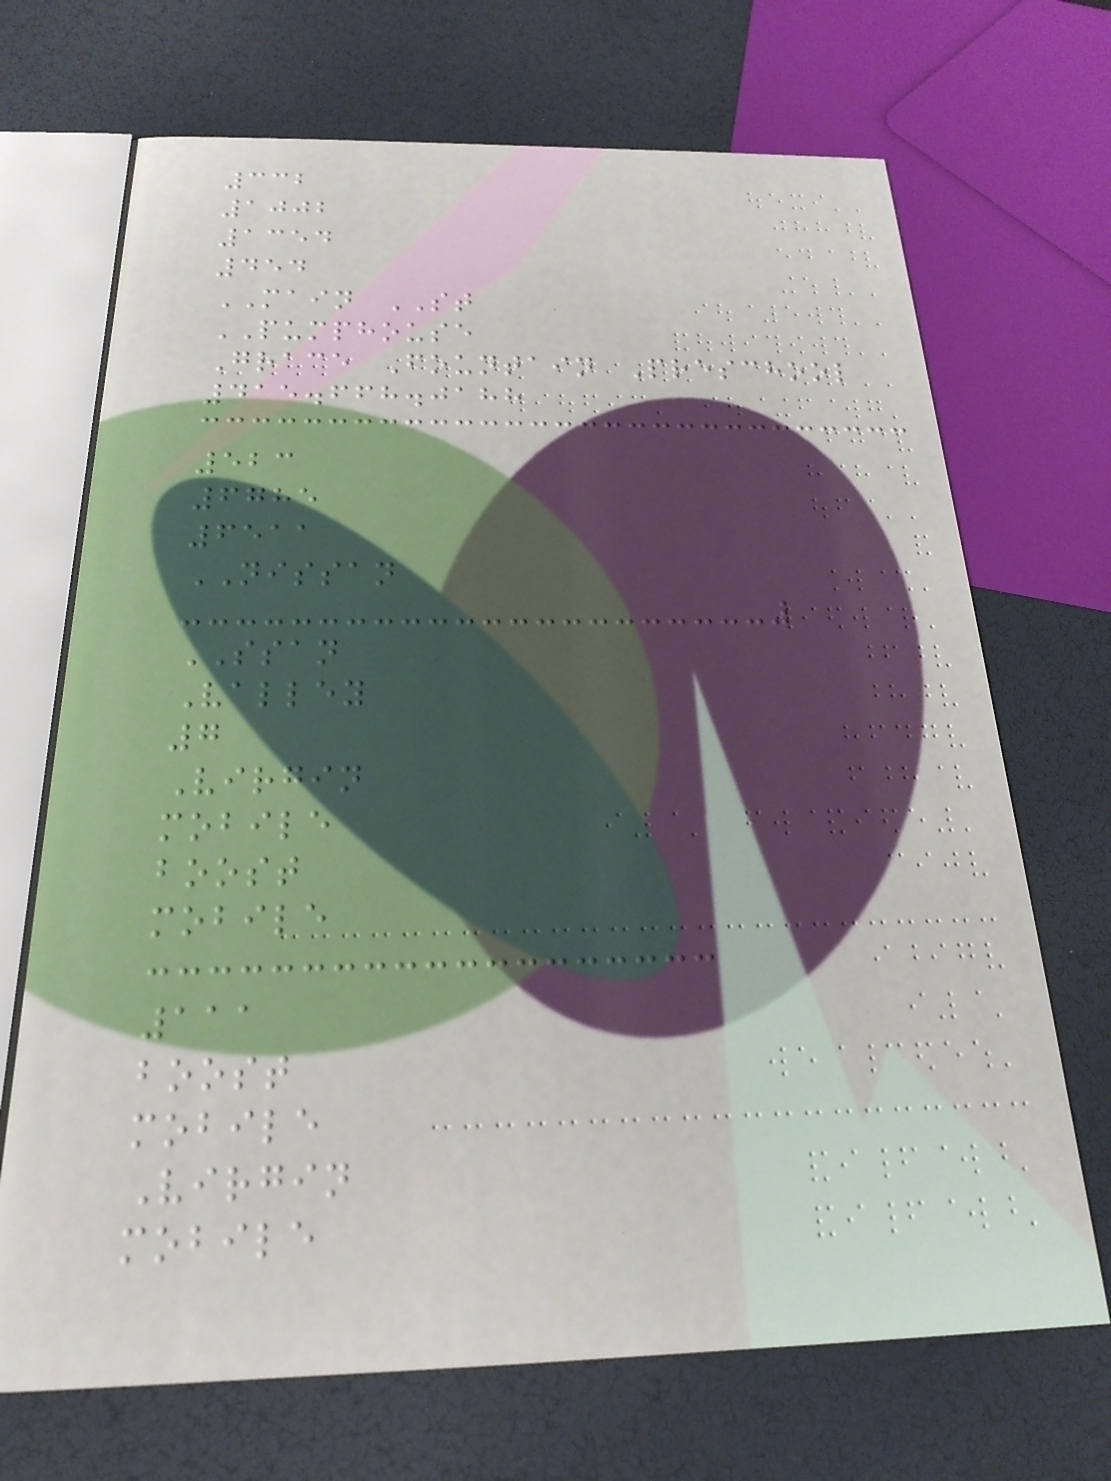332
1002
1354
454
MAIN ST
PUMPHOUSE
Grace Fountain Preschool
415.668.0188
523
6785
6511
NISSAN
SSAN
Valley
7
Virgin
mobile
boost
mobile
111
boost
mobile
Virgin
mobile
